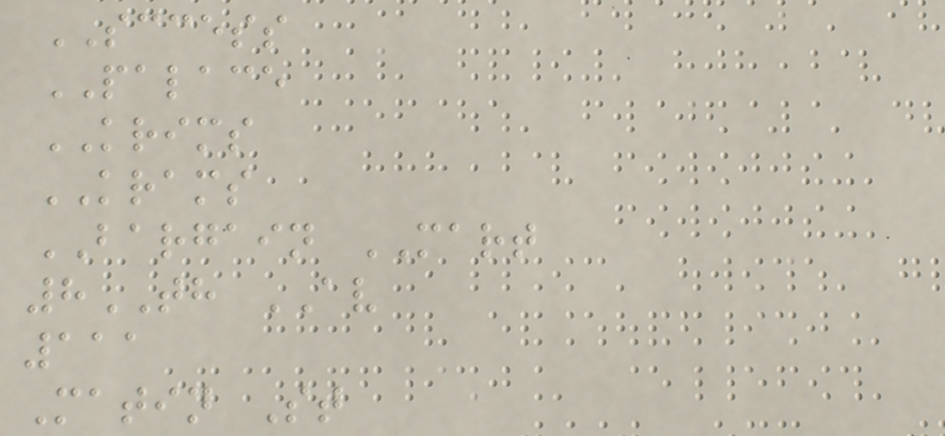SCCESS
PALACE
KRIMS
KRAMS
BARGAIN MART
8TH AV
111
Matin St
